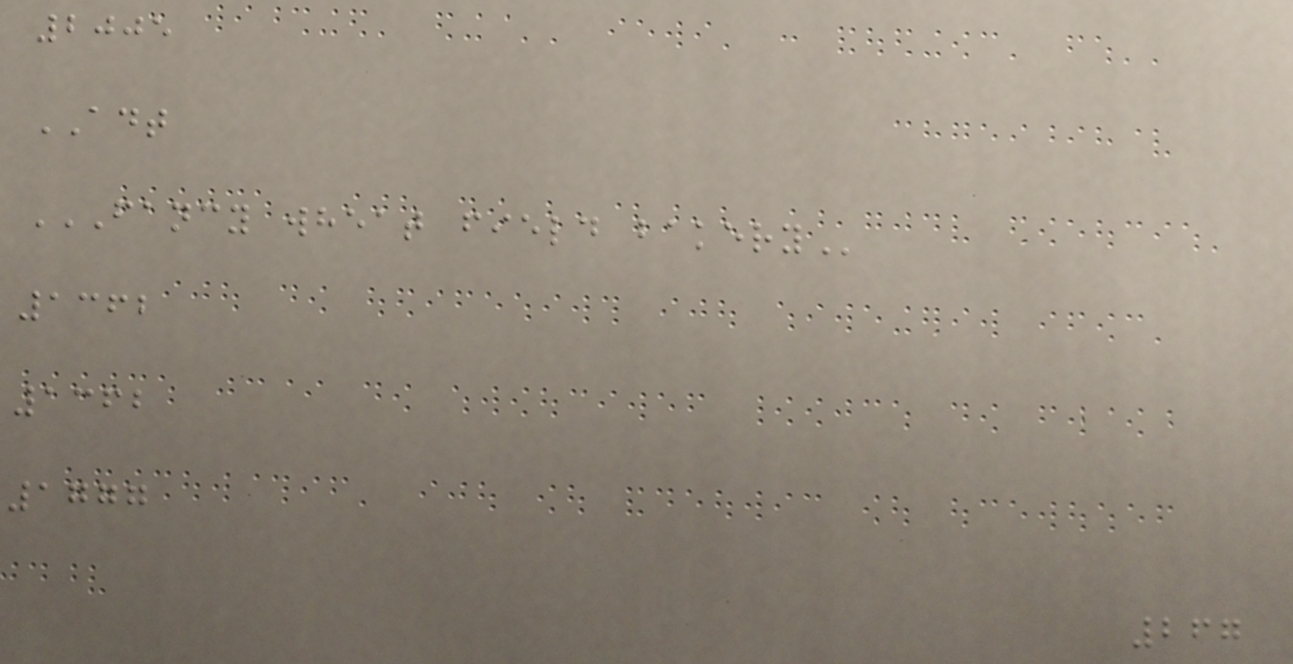2005
ADT
FANCY WHEAT FIELD BAKERY
1362
1362
1777
267
